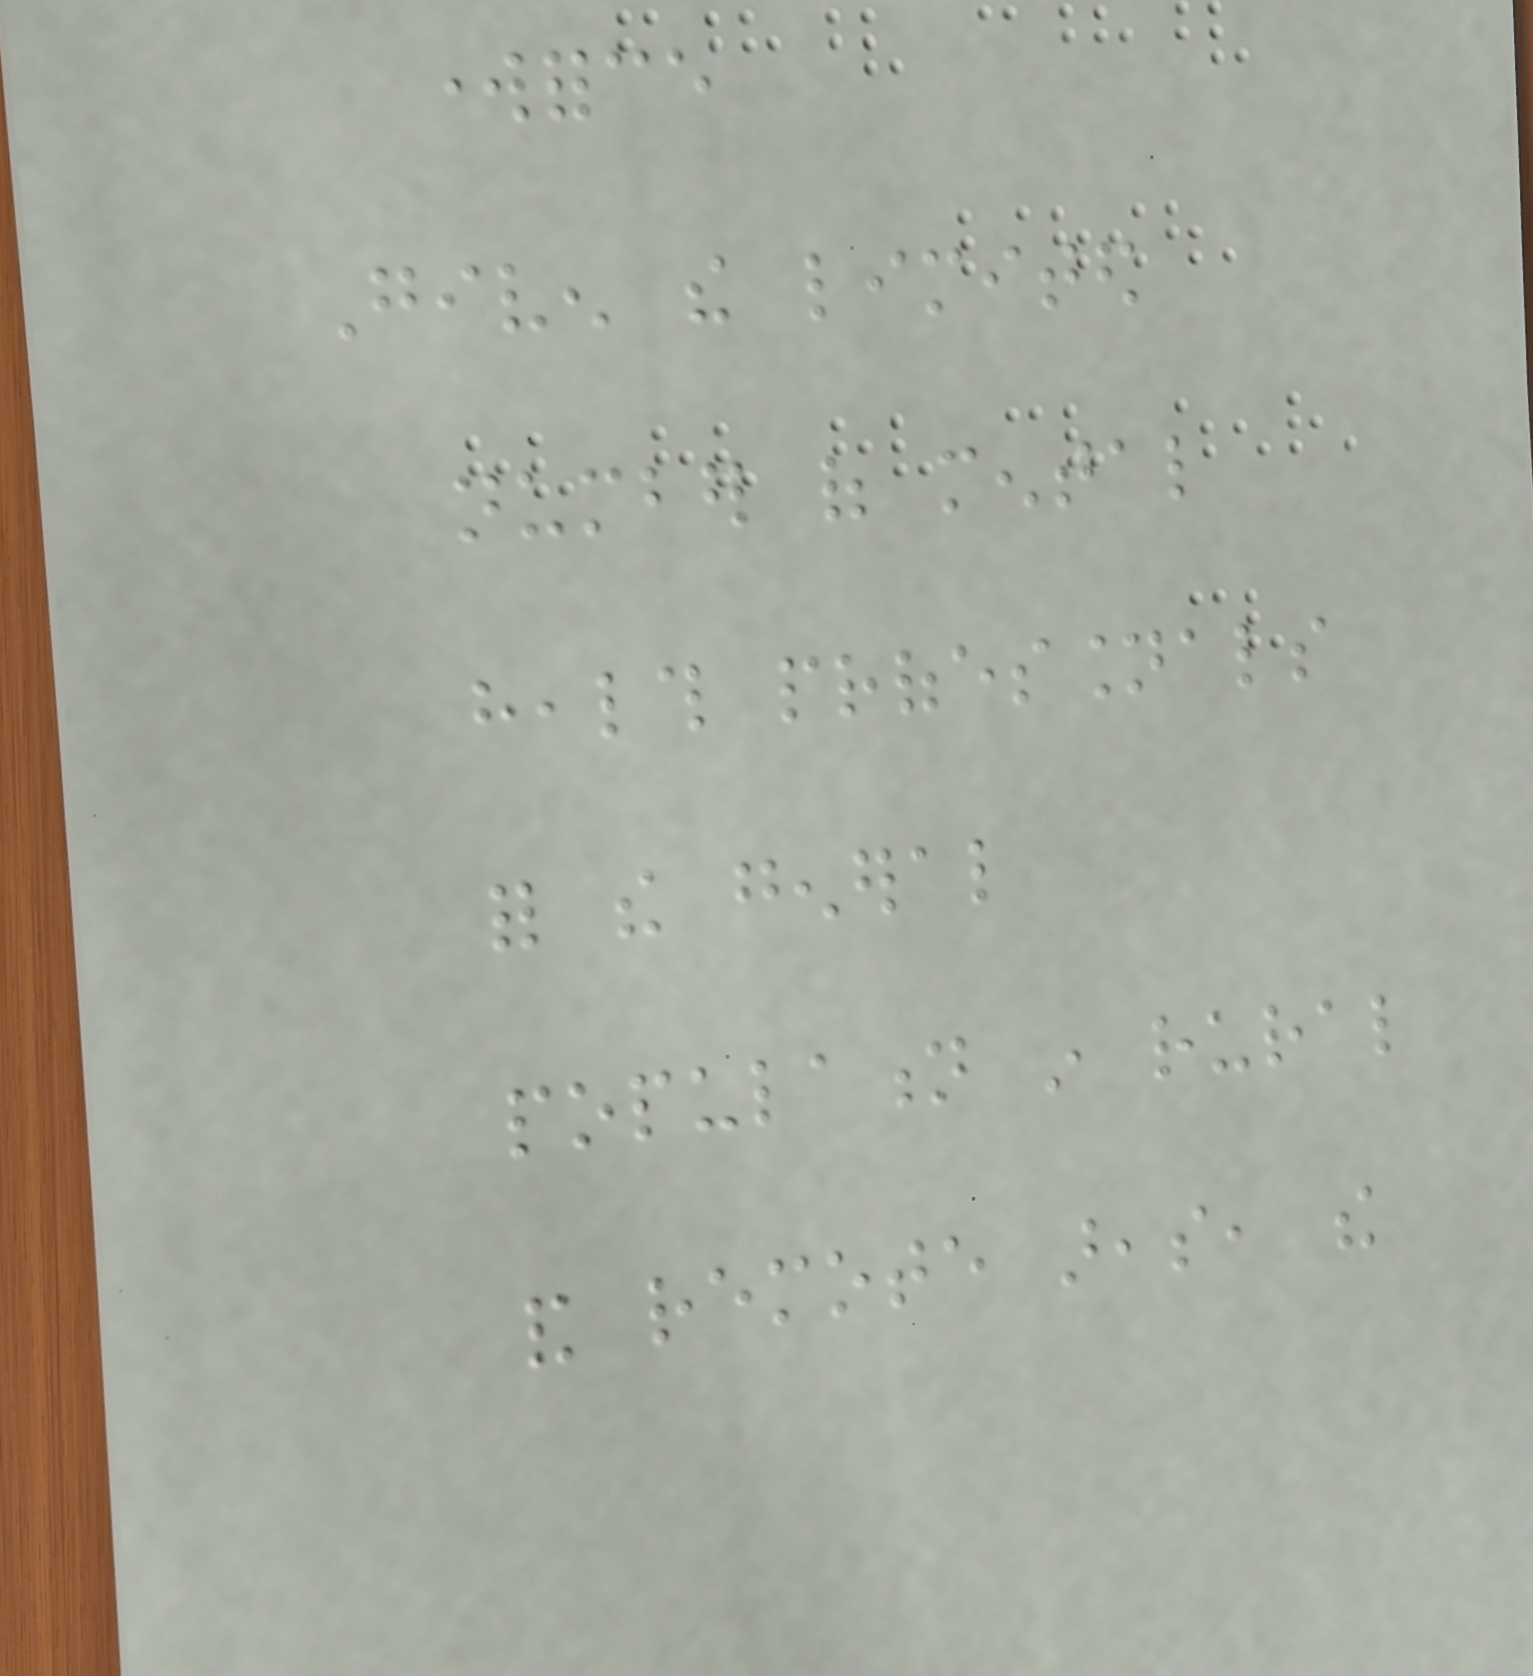workforce
Given the limited
number of mental
health professionals
for the general
population in rural
and remote areas, the
